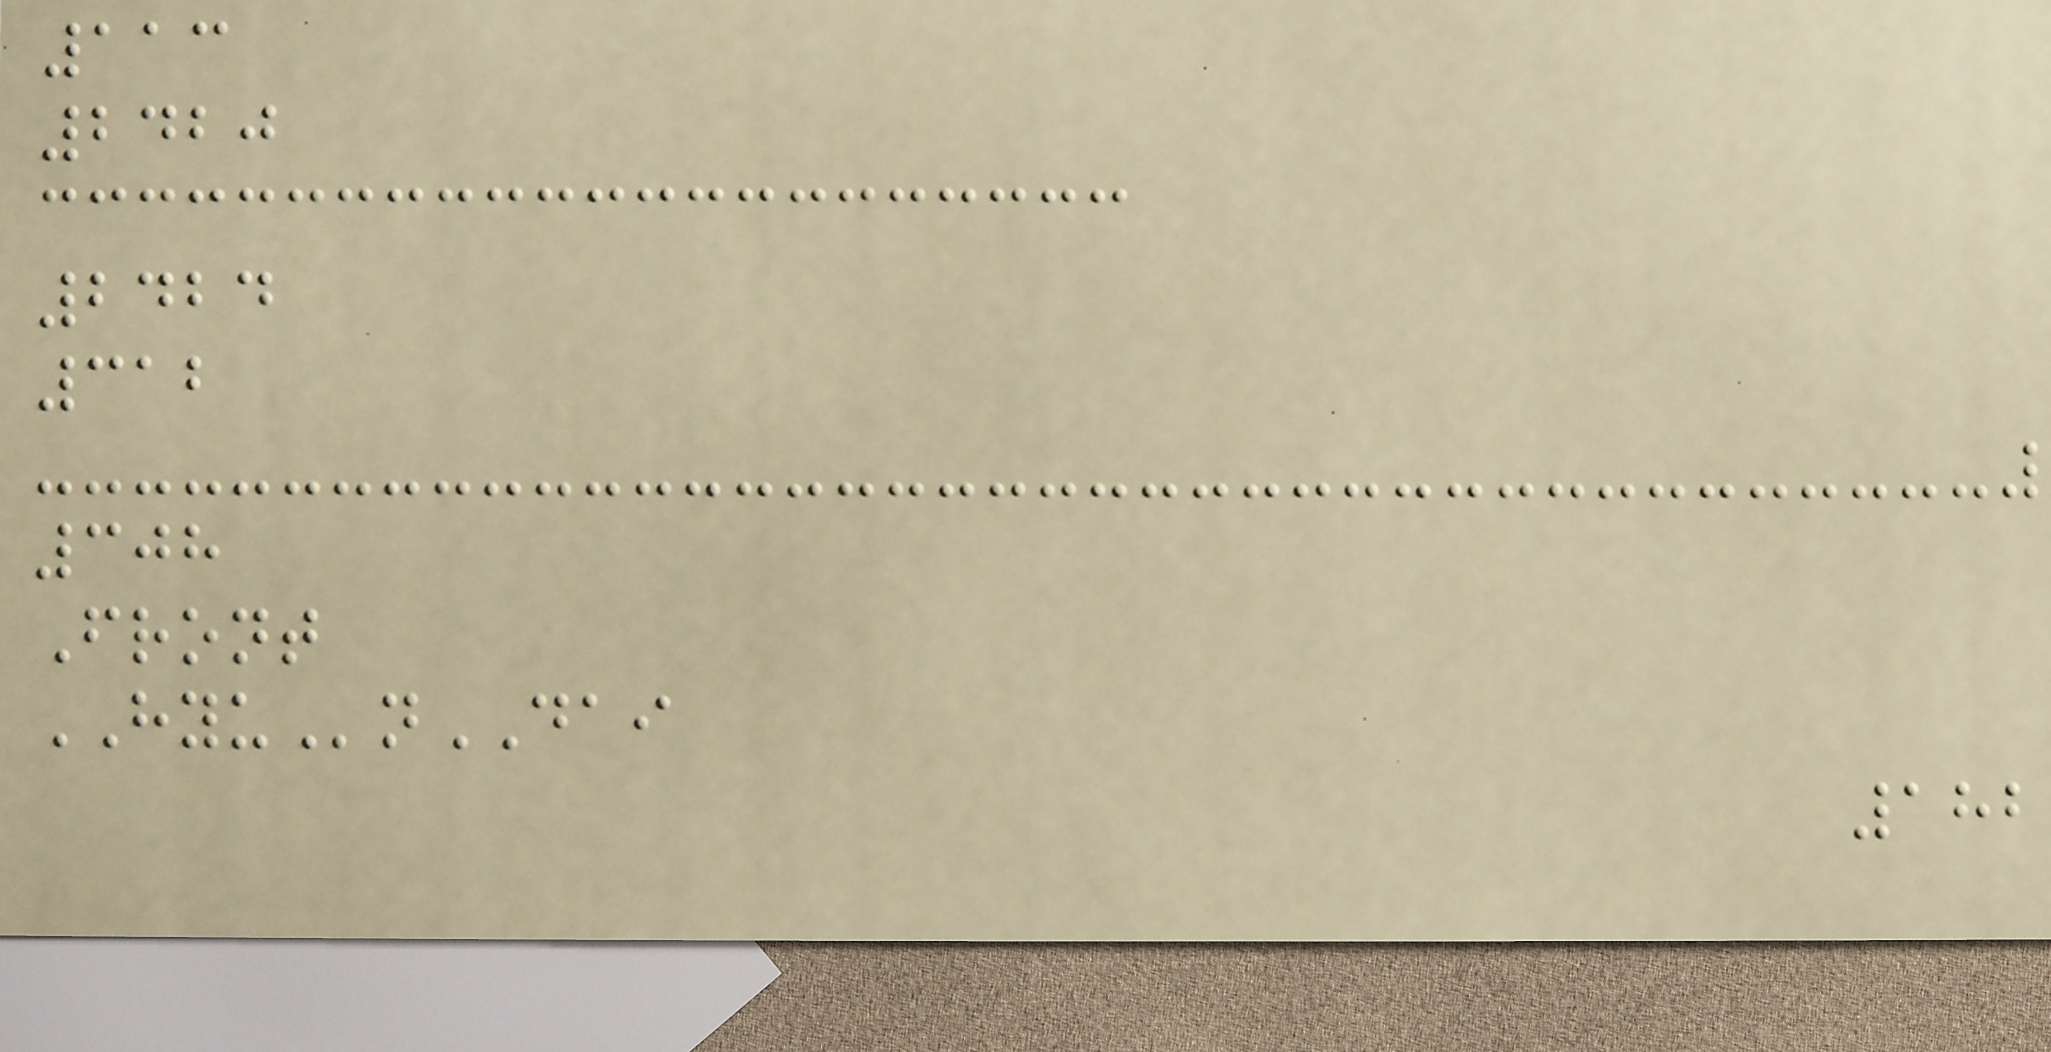113
2420
2424
312
308
Front
HYUnDAI
182
